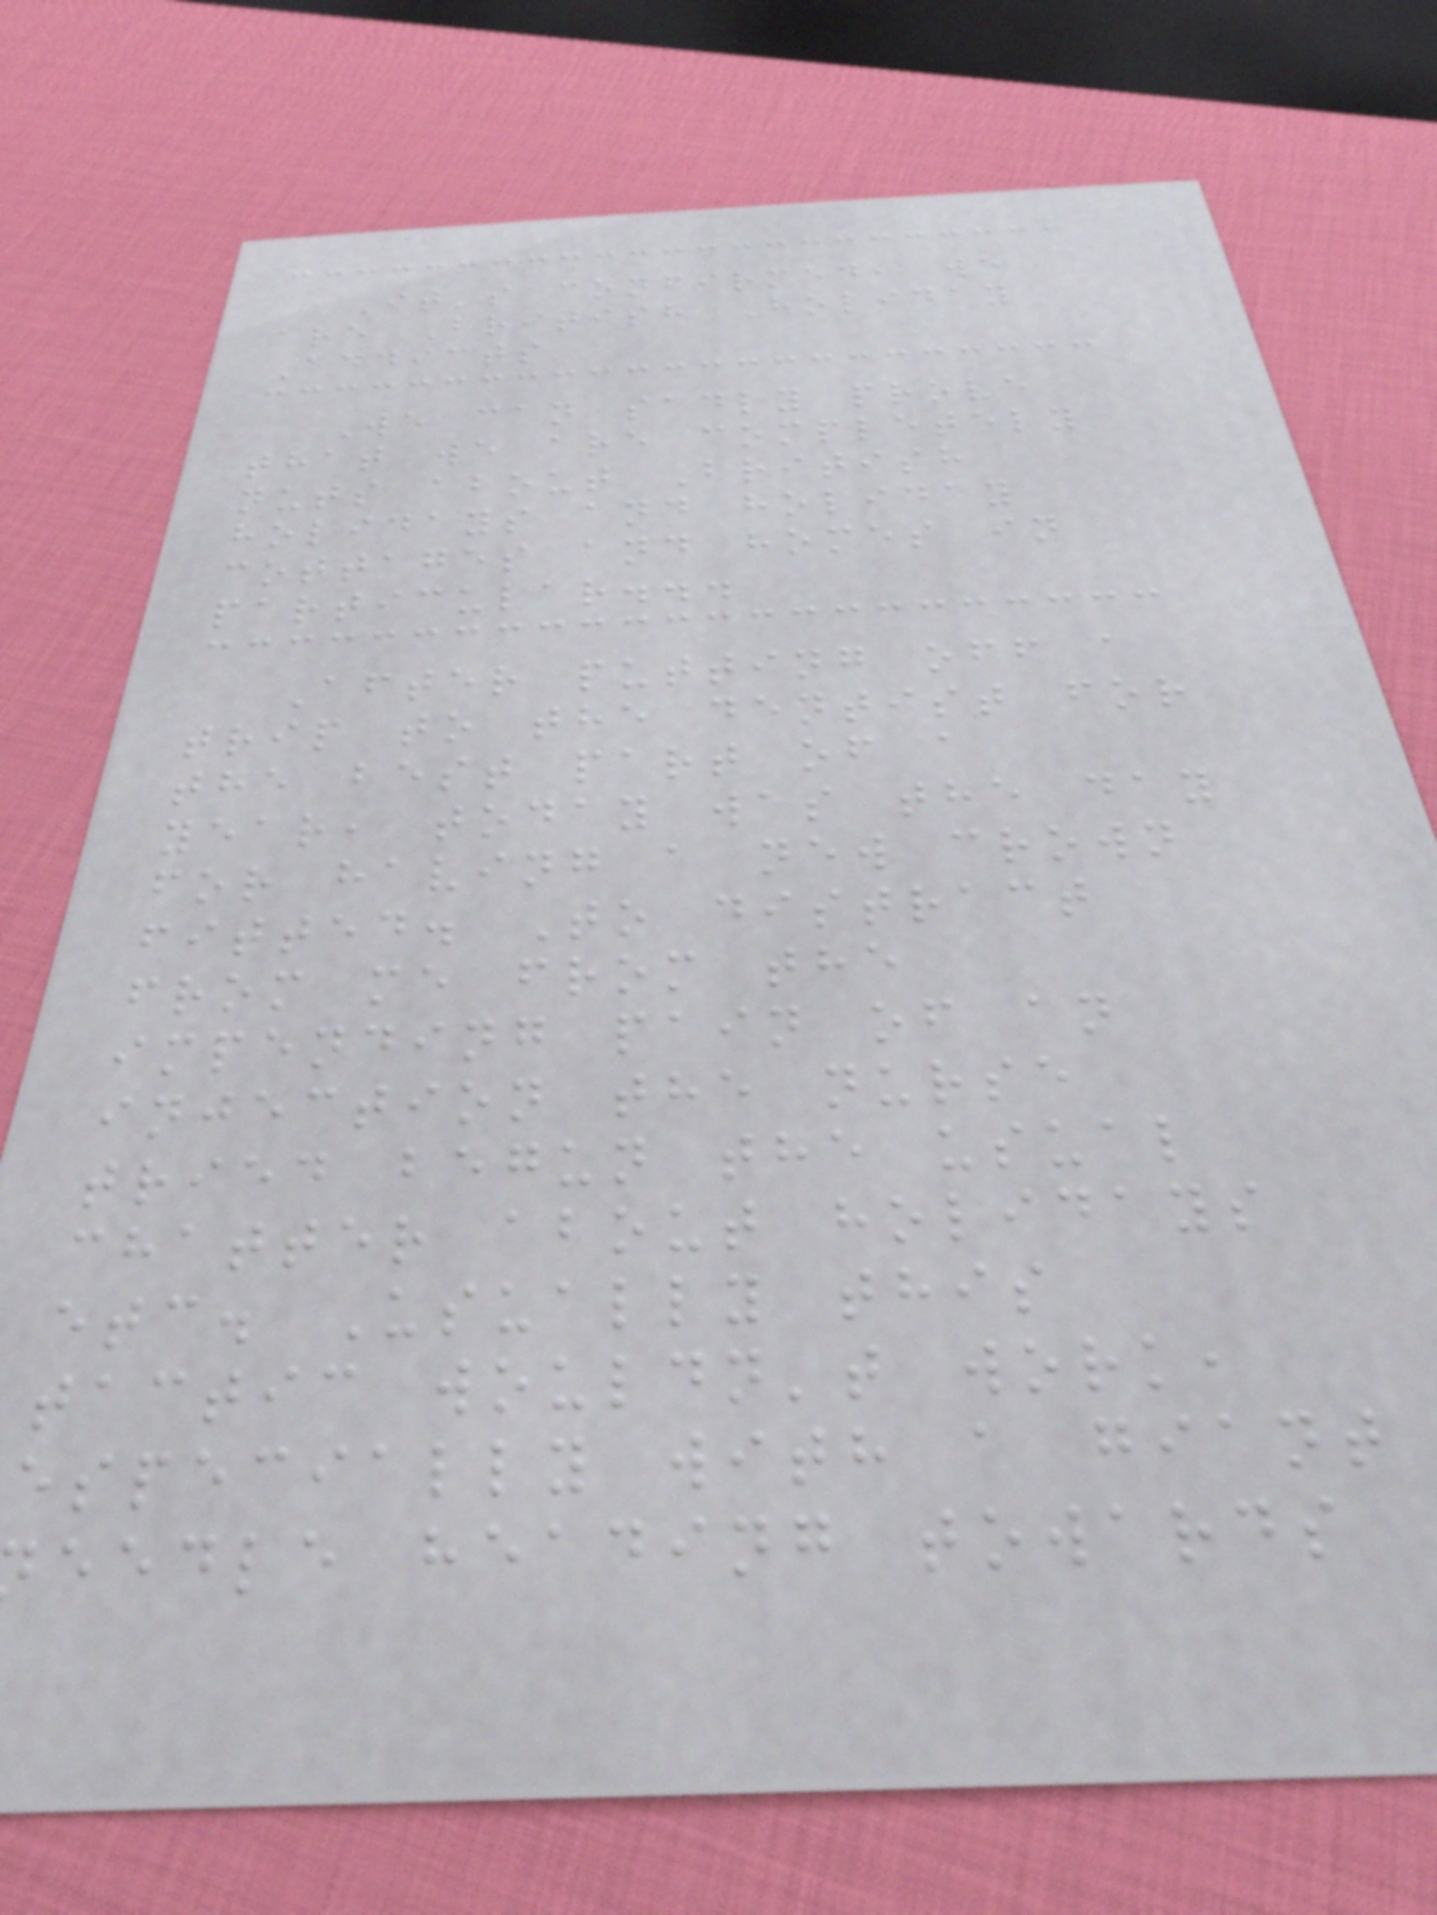It's confirmed, we
are British Holiday
Addicts
We can sadly prove
that we are completely
nuts about British
holidays and holiday
cottages and homes in
particular...
After putting off a
trip to the dentist for
the best part of a
year, today was the day
for having a new crown
fitted. To distract
from me from the
impending pain of an
injection the nurse
tried begun the usual
chatter about holidays
etc. Usually this
tactic wouldn't work,
especially with a giant
eedle heading towards
